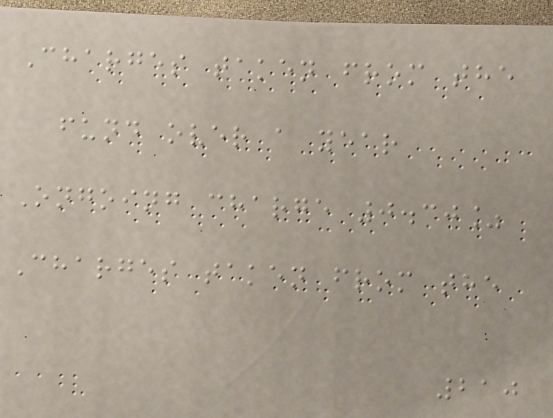Charges taken from the
fund over a year
Ongoing charge 0.30%
Charges taken from the
210
